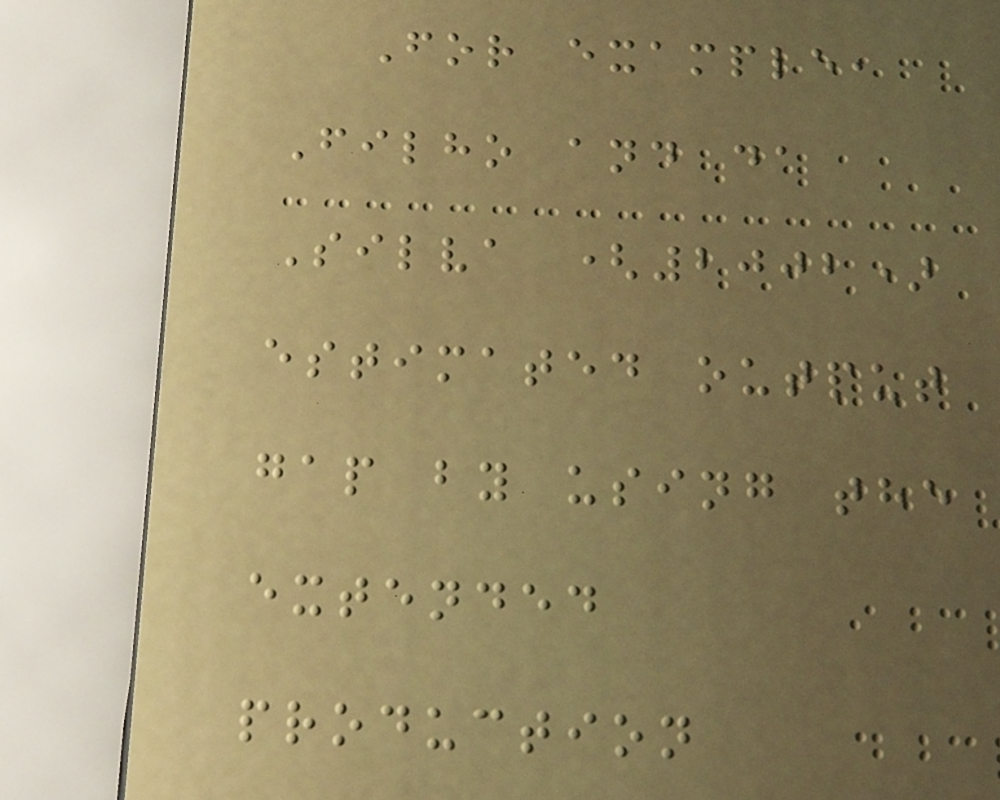For example,
Filho and da
Silva (2002)
estimated output
gap by using the
extended
production
